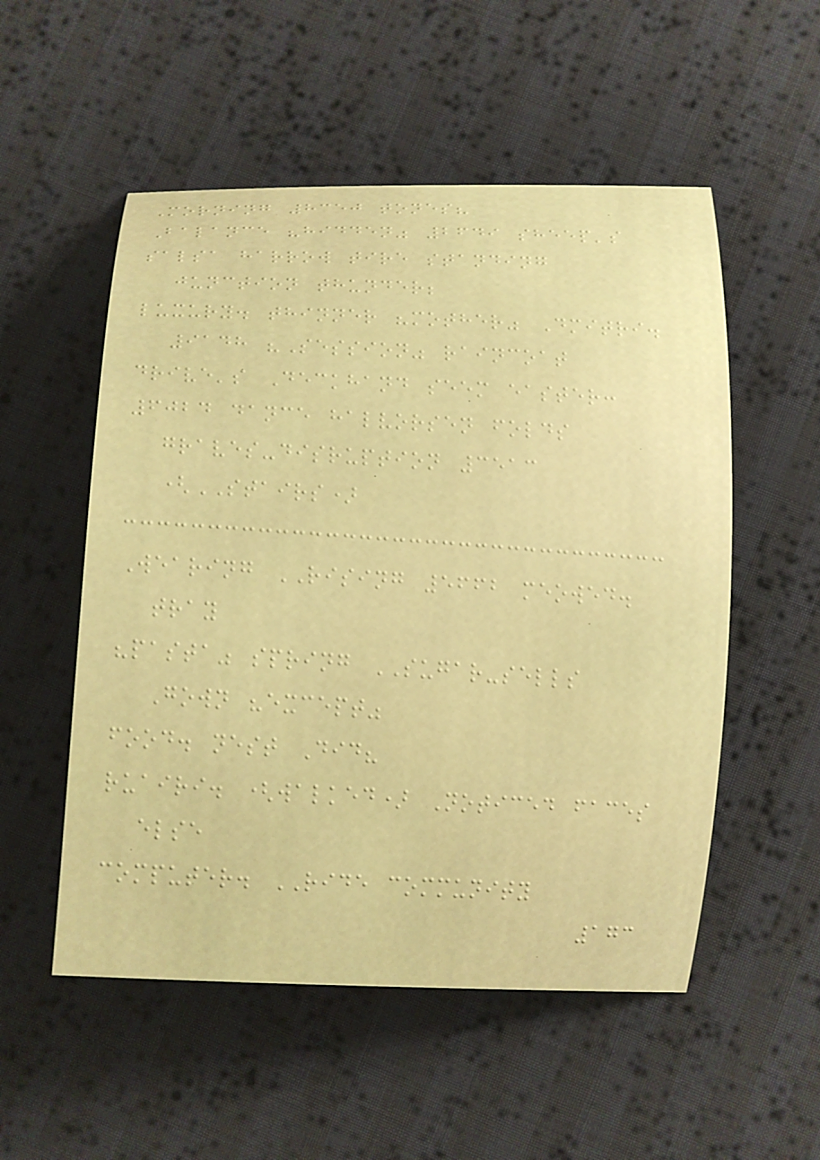Morning 8350 tones?
Balance "hidden" 2649 sheep's
salsa harrow tire standing
junction thunder;
luxury. thinner "mother" Dmitri.
9148 "Session" raincoat
drive's Deckhand seem easter:
6024 dance halvorsen folds
graves-disruption 3513
(STAIRS)
Wearing RISING 5662 meowed.
tray
"pasta" spring SUGAR-sells
Gown "except"
food. nest Did?
ruairi. (walked) Noticed faces
else
computer. RIDE community
173
